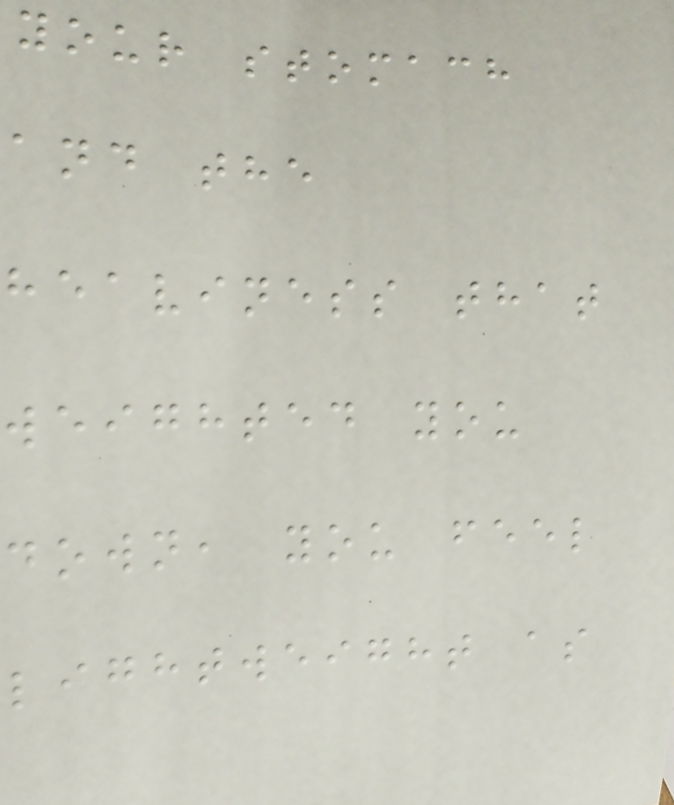your stomach
and the
heaviness that
weighted you
down, you feel
lightweight as
